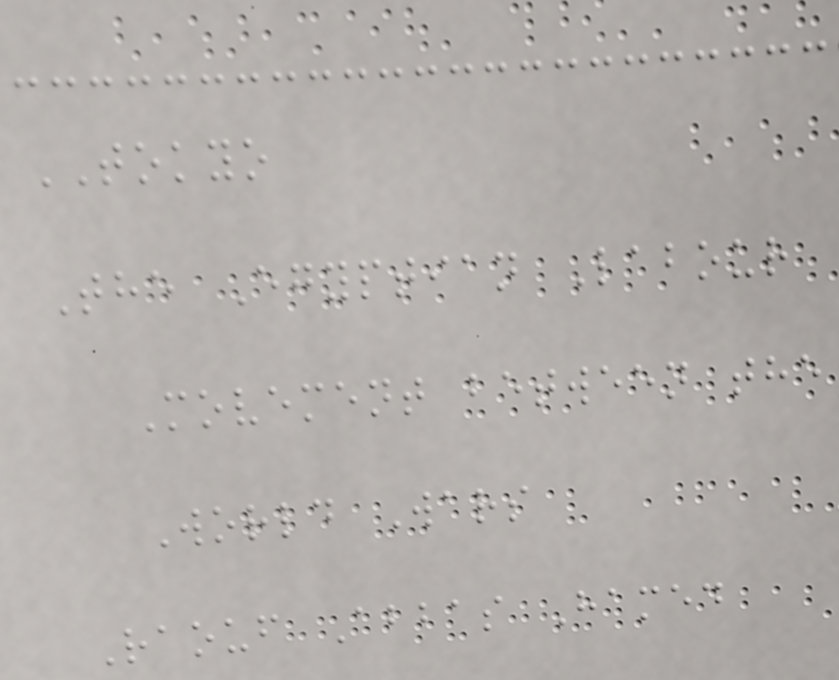TOKYO
The Egyptian Labour
Movement between the
World Wars
Raouf Abbas Hamed
